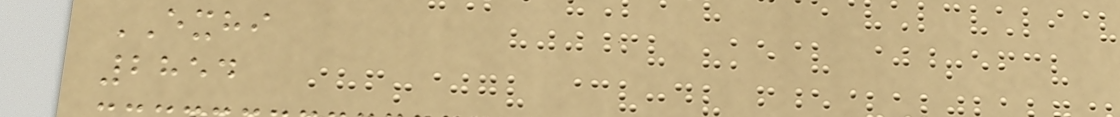EXHI
2854
